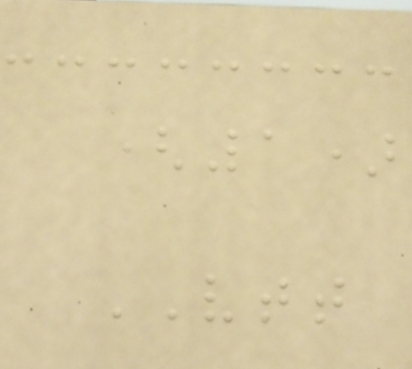(1)
VTT
